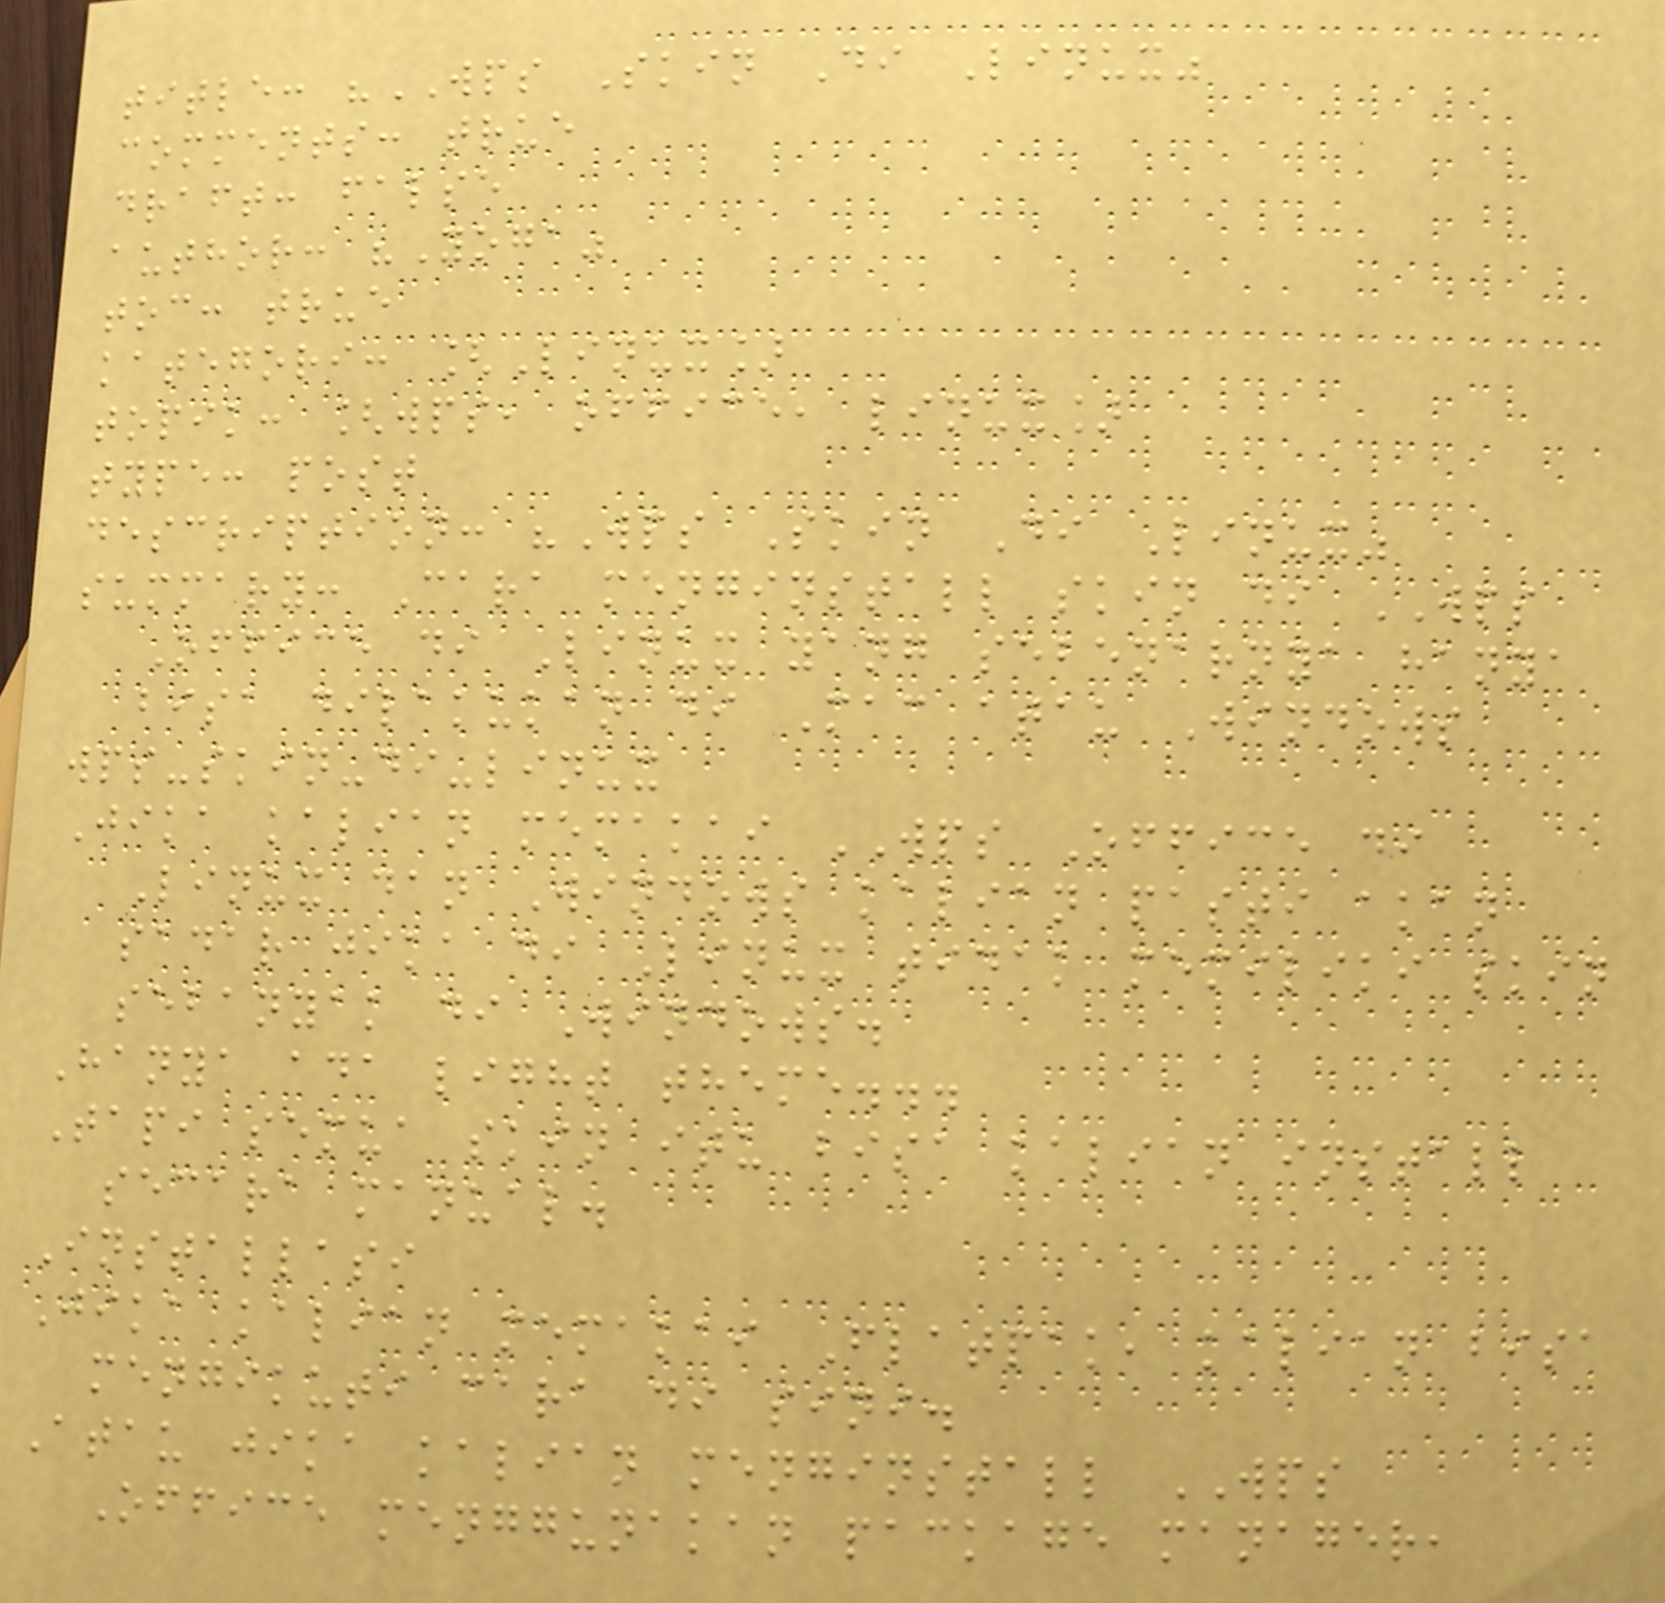title: "WPS Skin Di Linux"
comments: true
draft: false
author: "Yoga"
toc: true
kategori: [Linux]
topik: [wps, office, linux]
type: post
description: "Wps Skin Di Linux"
summary: Cara menginstall skin di WPS
Office di Linux yang sebenarnya hanya
bisa dilakukan di Mac atau Windows
wps-skin-di-linux
Jika kalian memakai WPS Office di
Linux dan Windows kalian pasti akan
sadar jika di Linux tidak memiliki skin
sebanyak di Windows.
Hanya ada light theme...
Tapi semua skin itu bisa kalian install
secara manual.
Installasi
Jika kalian memakai Flatpak, kalian bisa
mengikuti cara di sini.
Atau jika kalian menginstall WPS
Office menggunakan package manager,
